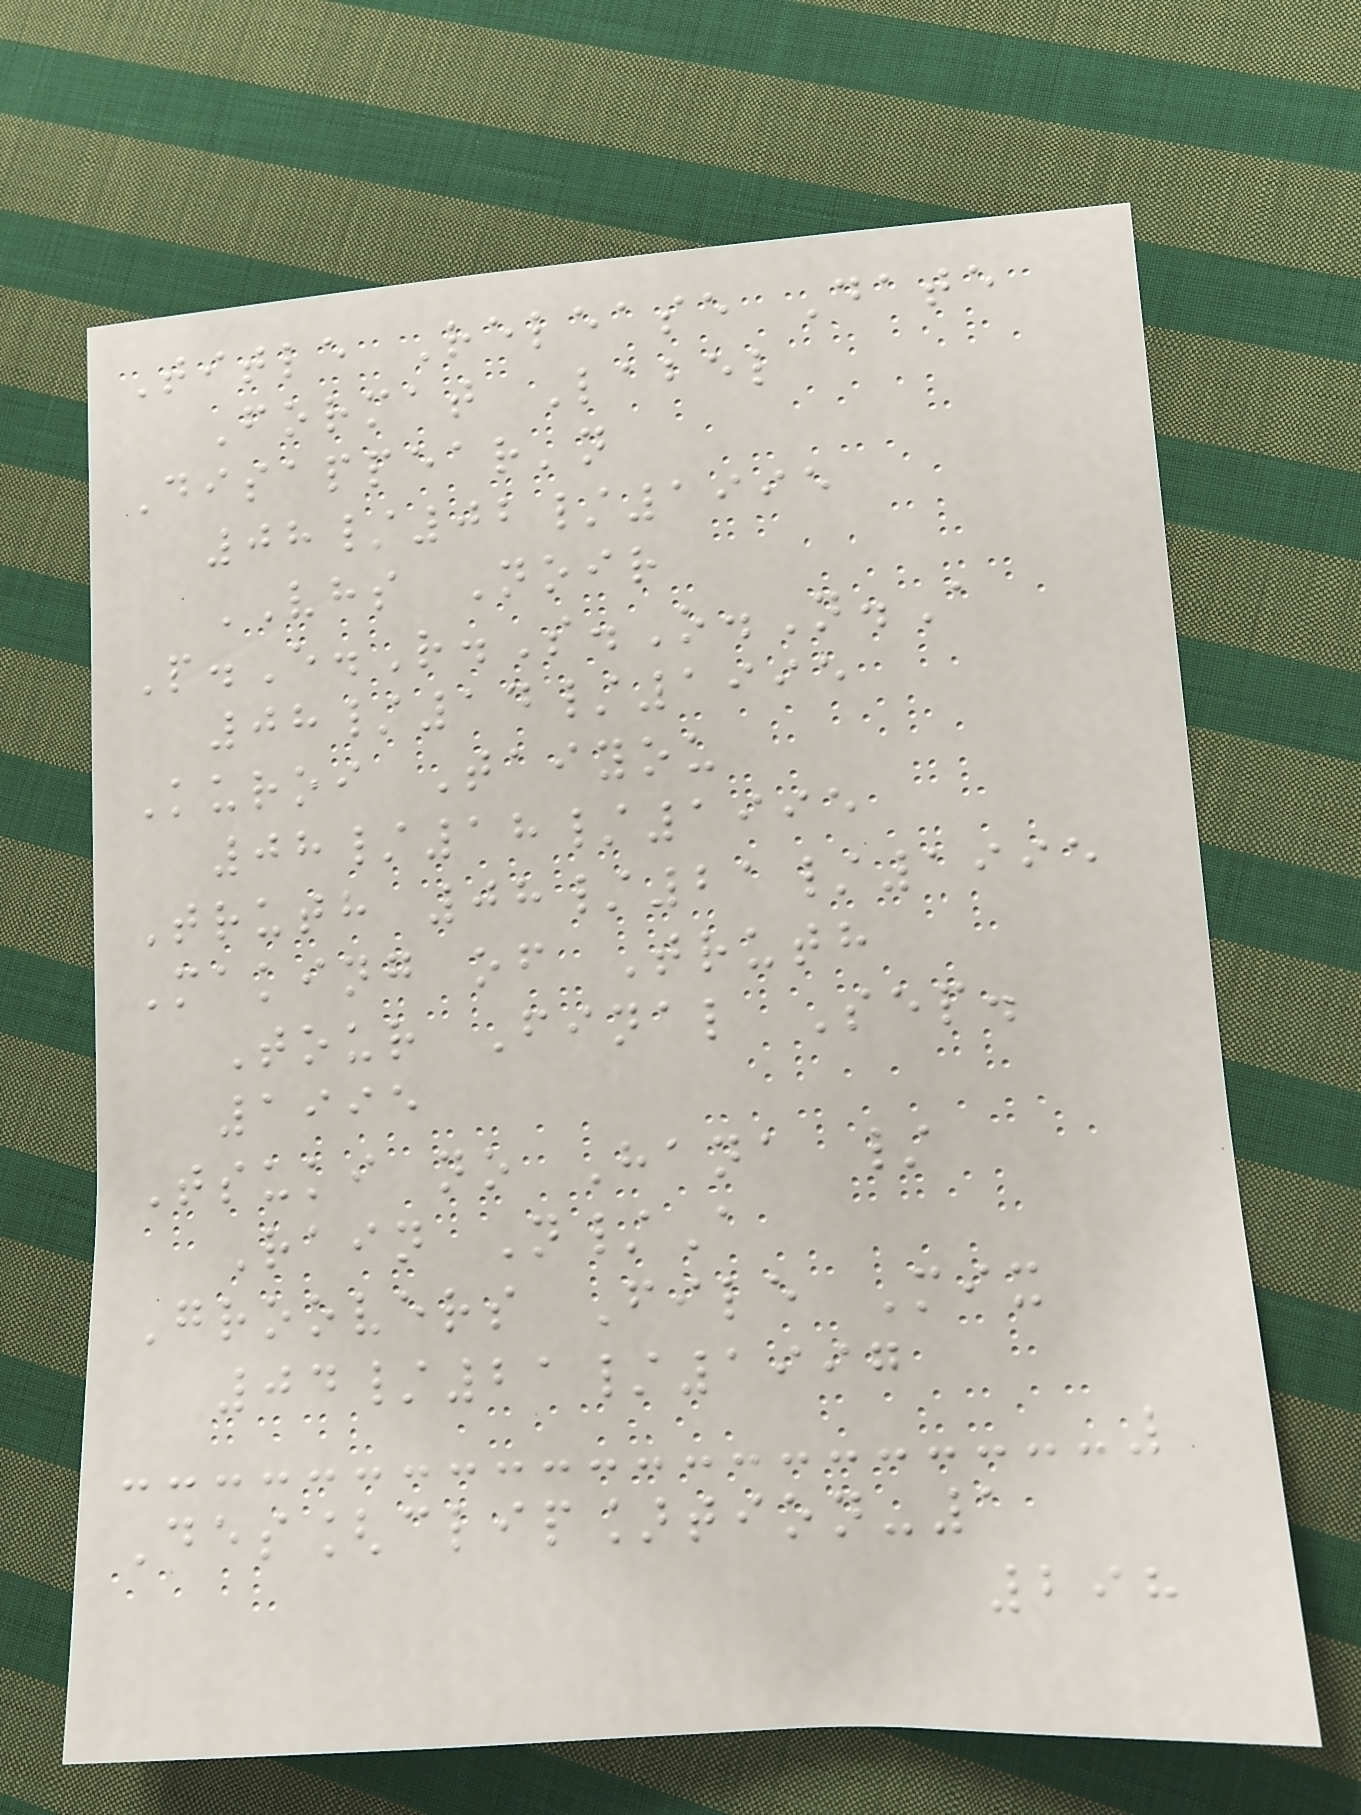Title Release Date
Format Label
Disappear'n
08/02/1995
VHS Noir
P.E.R.S.O.N.A
08/14/1995
Kuroi Taiyou
08/18/1995
Truth 08/21/1995
Making of Truth
Tour Final Sep.
1995
Tsuki no Hana /
Rain N/A
Groovers File Mix
04/21/1997
Des[clip]tion-1
298
